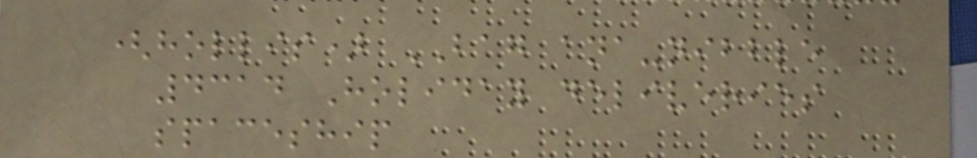(hollis) BAG ana-nibble
4314 Holiday deliveries
spaceship
